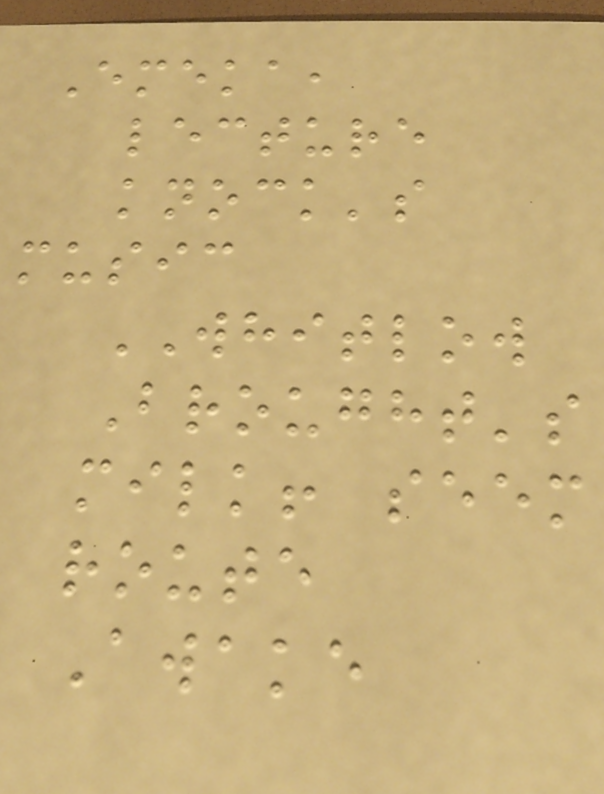Emeka,
lecture
knock's
music
WHITLOW
Brought's
milk! seem
route
Awake
